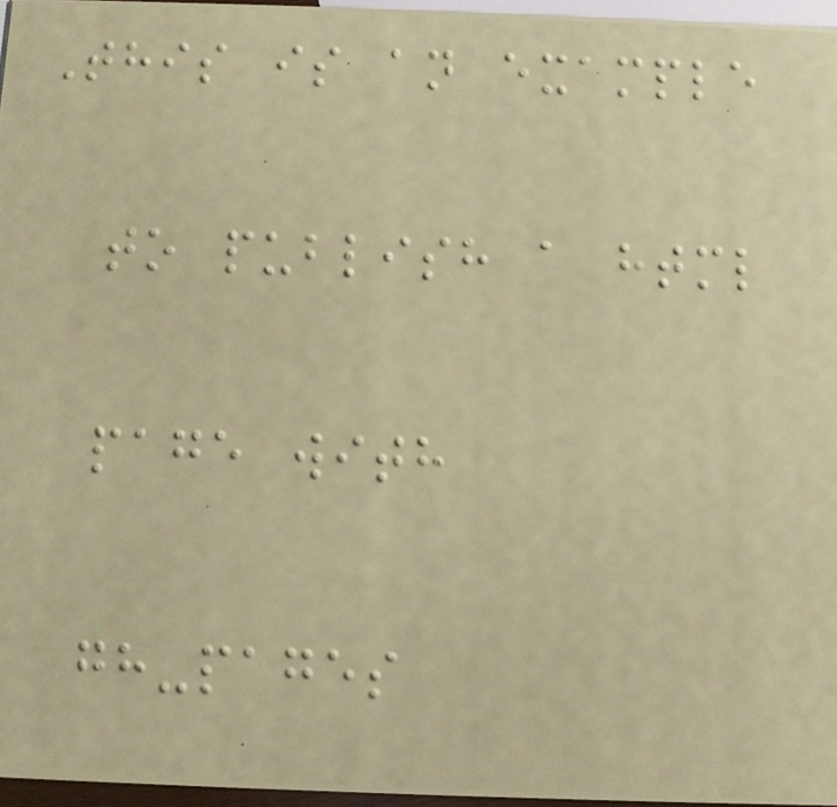This is an example
to publish a html
page with
gh-pages
